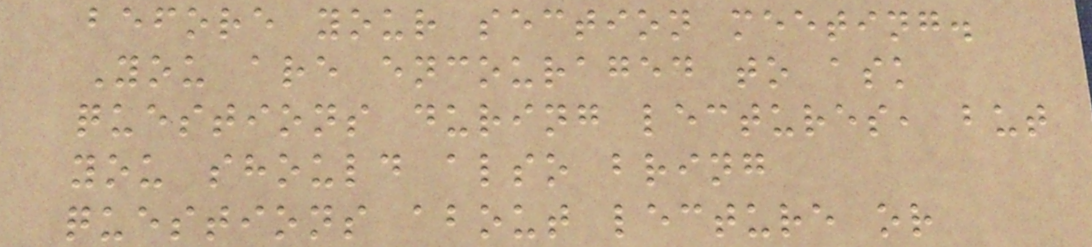before your section meeting.
You are encouraged to ask
questions during lectures, but
you should also bring
questions about lecture or
